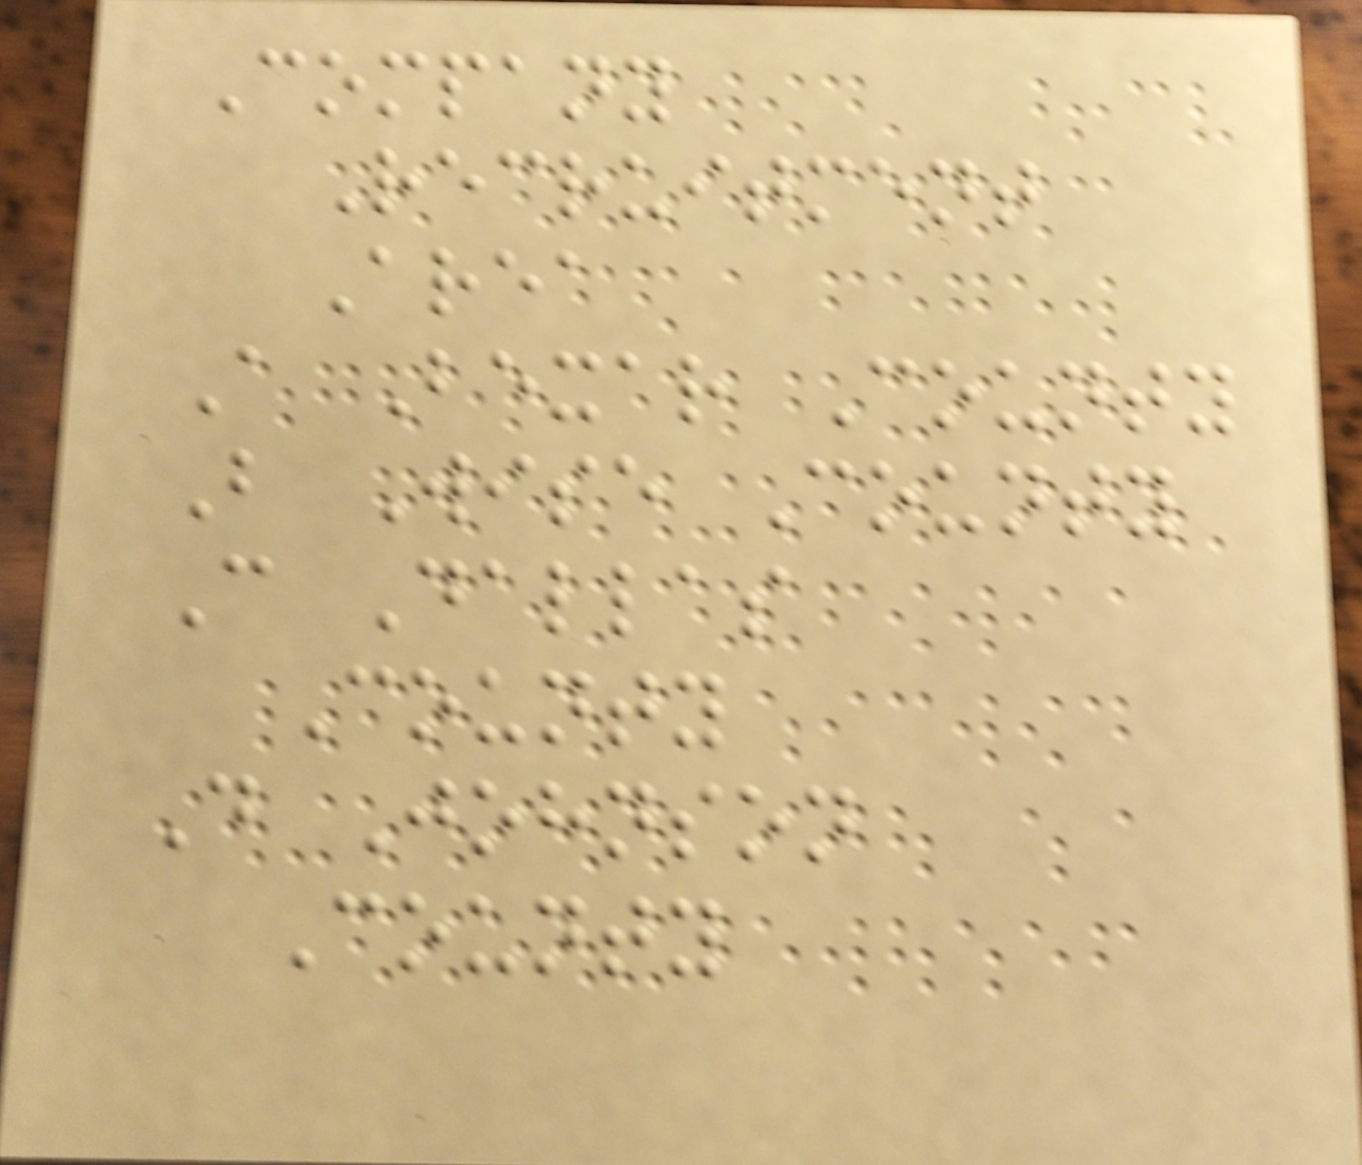Company
Recruitment
Area
A Bexar County
B Wise County
C Dallas
County
D Johnson
County
